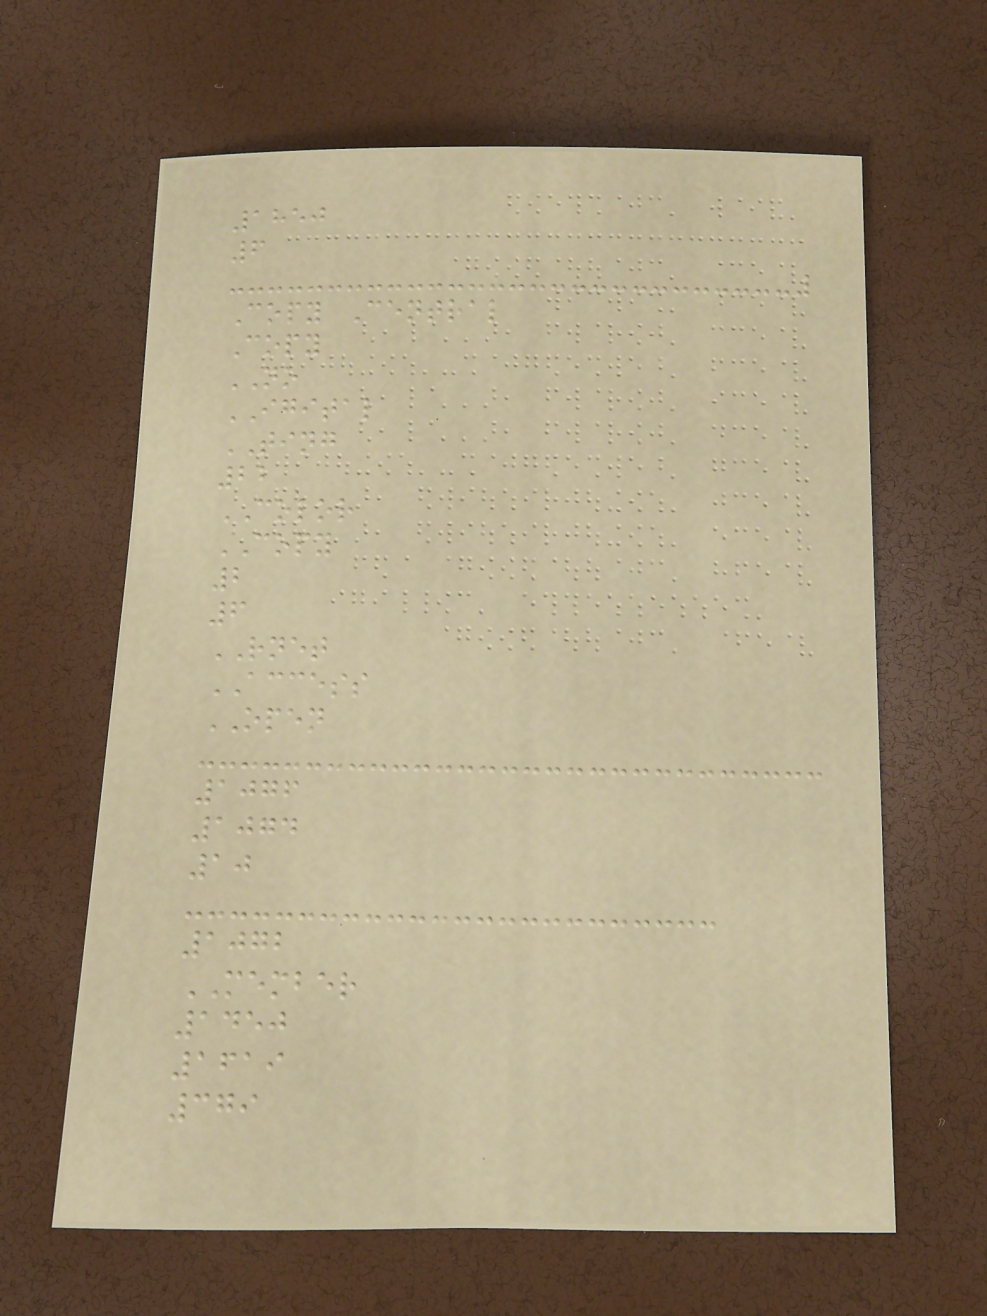1850
6
Copy Central
Copy
NO
IGITAL
TING
22
COLOR
COPY
2
6
RNET
ACCESS
OPEN
1076
1074
10
1072
MEMBER
1450
1619
379
